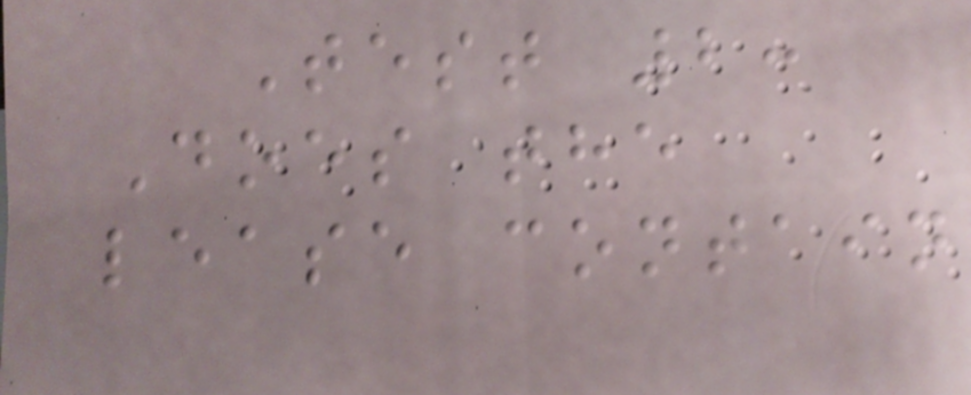Test 2:
Does the
lease contain
